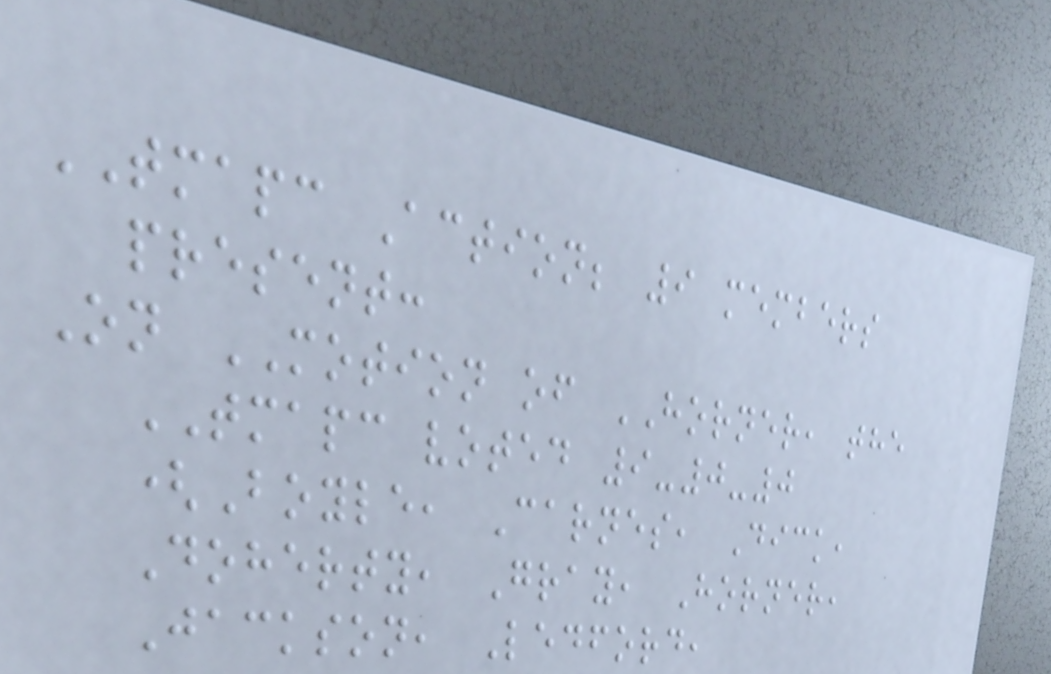TMAPC Action; 9 members
present:
On MOTION of HORNER, the
TMAPC voted 9-0-0
(Boyle, Carnes, Dick,
Doherty, Gray, Horner,
Jackson, Ledford,
